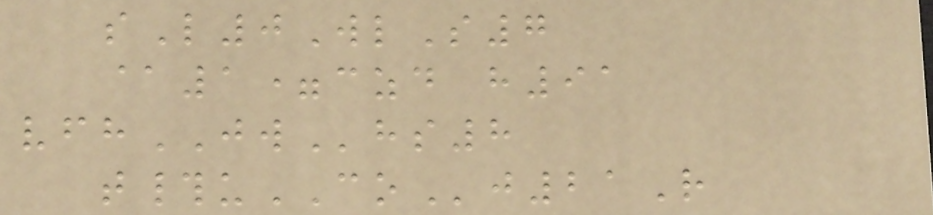sL0WlS7
@1=czd h91
vfhJWhs8
t#uCOj21R
